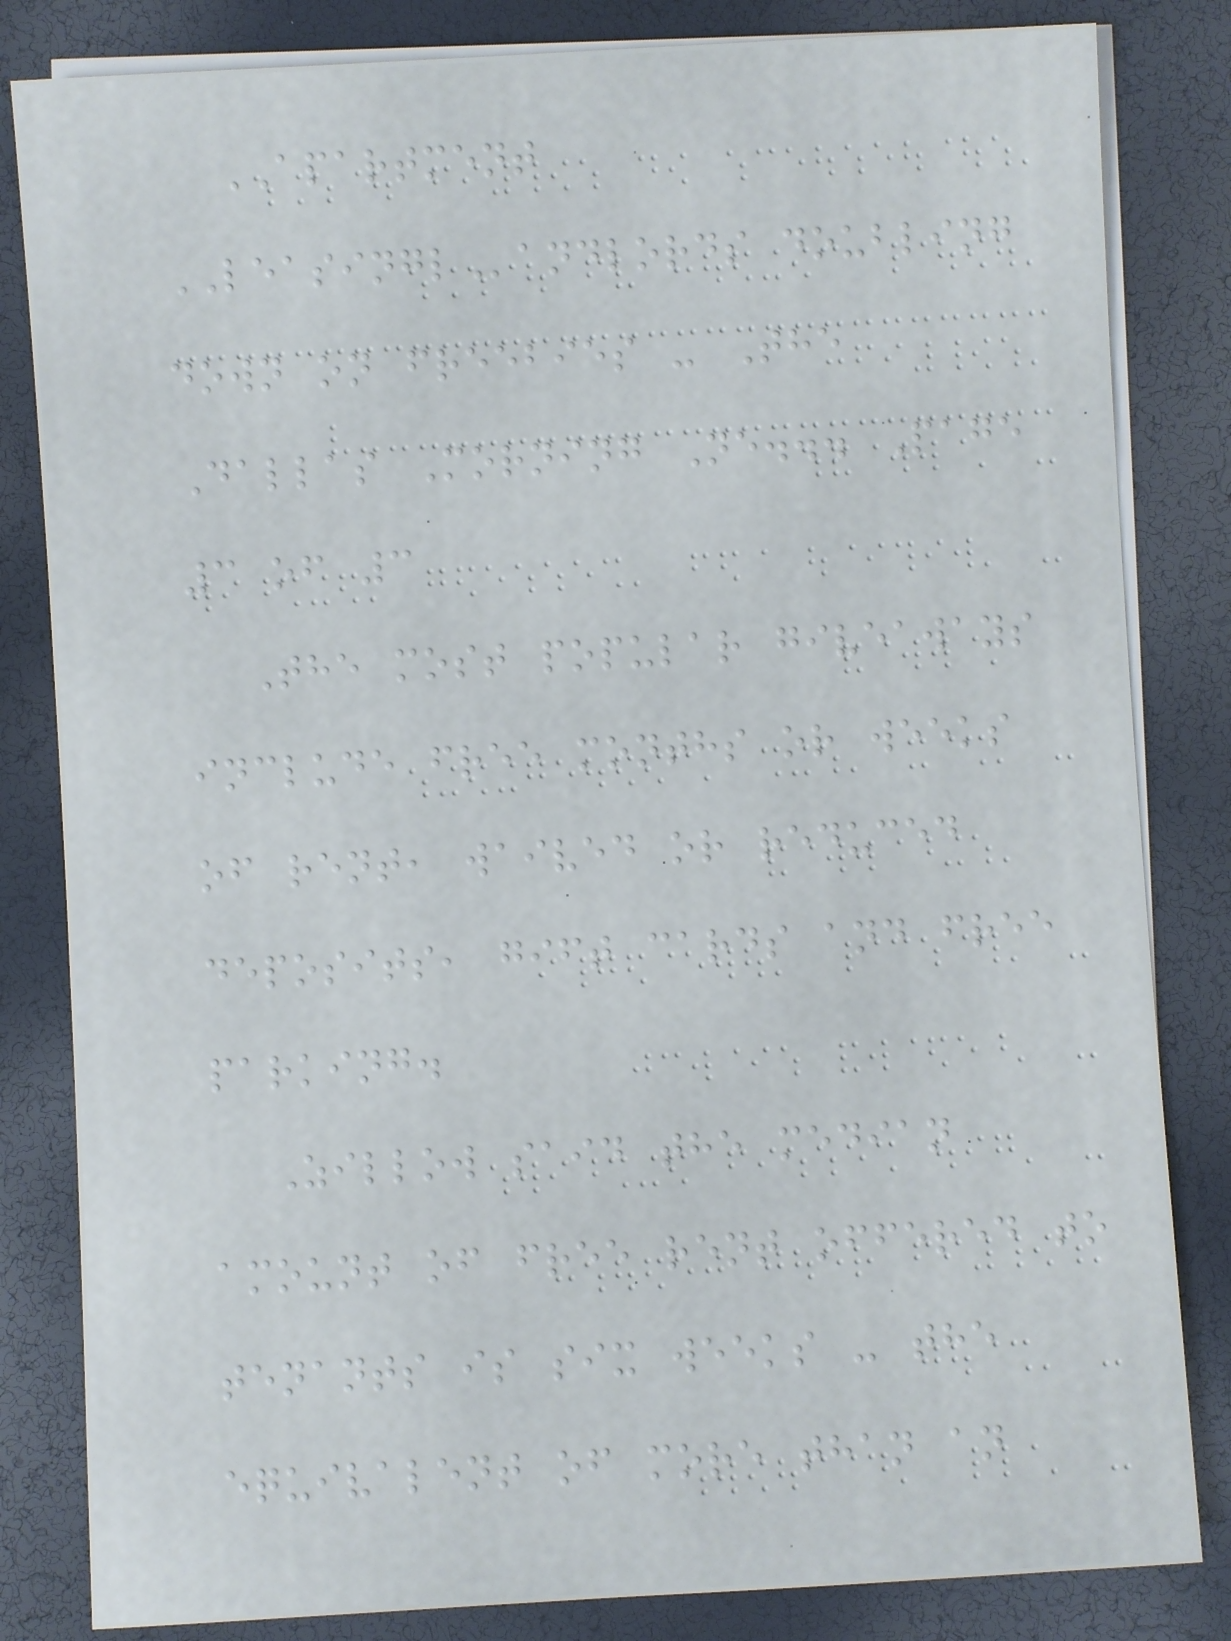APARTMENT
LEASINGLandlords doubling
down on freebies - The
Dallas Morning Ne... Page
3 of 3
The most popular giveaways
include free months or weeks
of rent, waived or reduced
deposits, gift cards and free
parking.
Zillow said the median
amount of free rent offered to
tenants is six weeks - the
equivalent of more than an
